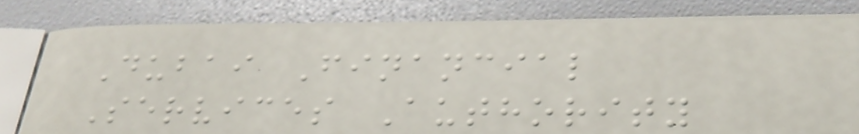Dubai Financial
Services Authority
